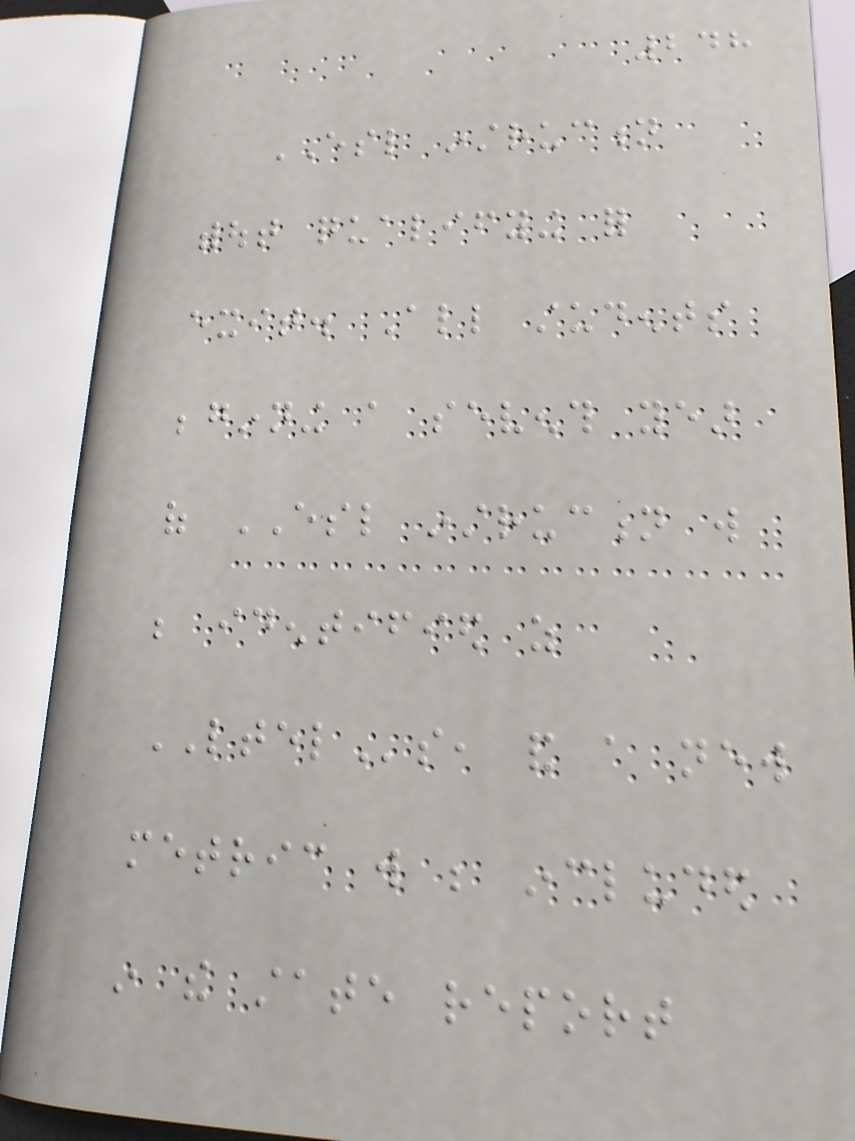248
ESL instruction
without qualifying for
exit. All students
beginning a seventh year
of ESL instruction will
be identified as
LTELs, and a new
metric will be included
in the state report
